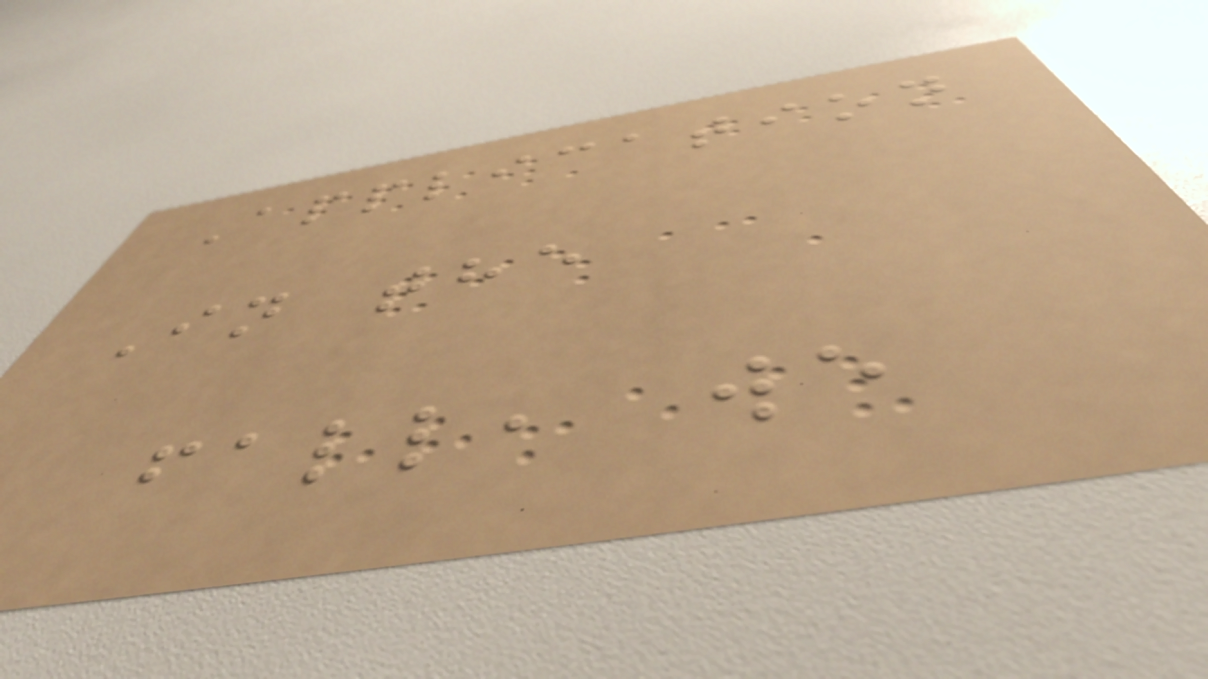Application
In the
fall, we
